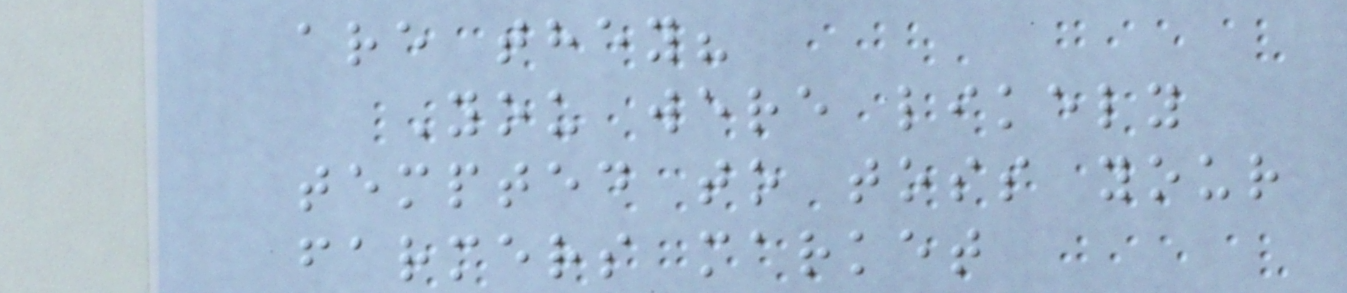are they?
You were likely
tempted to toss your
farmers market
